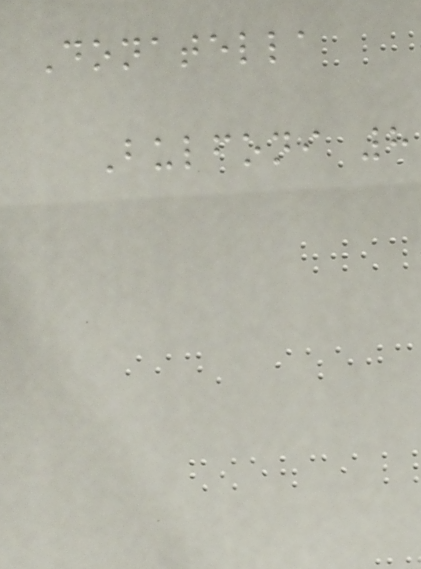Donatella
Bulfoni 8
